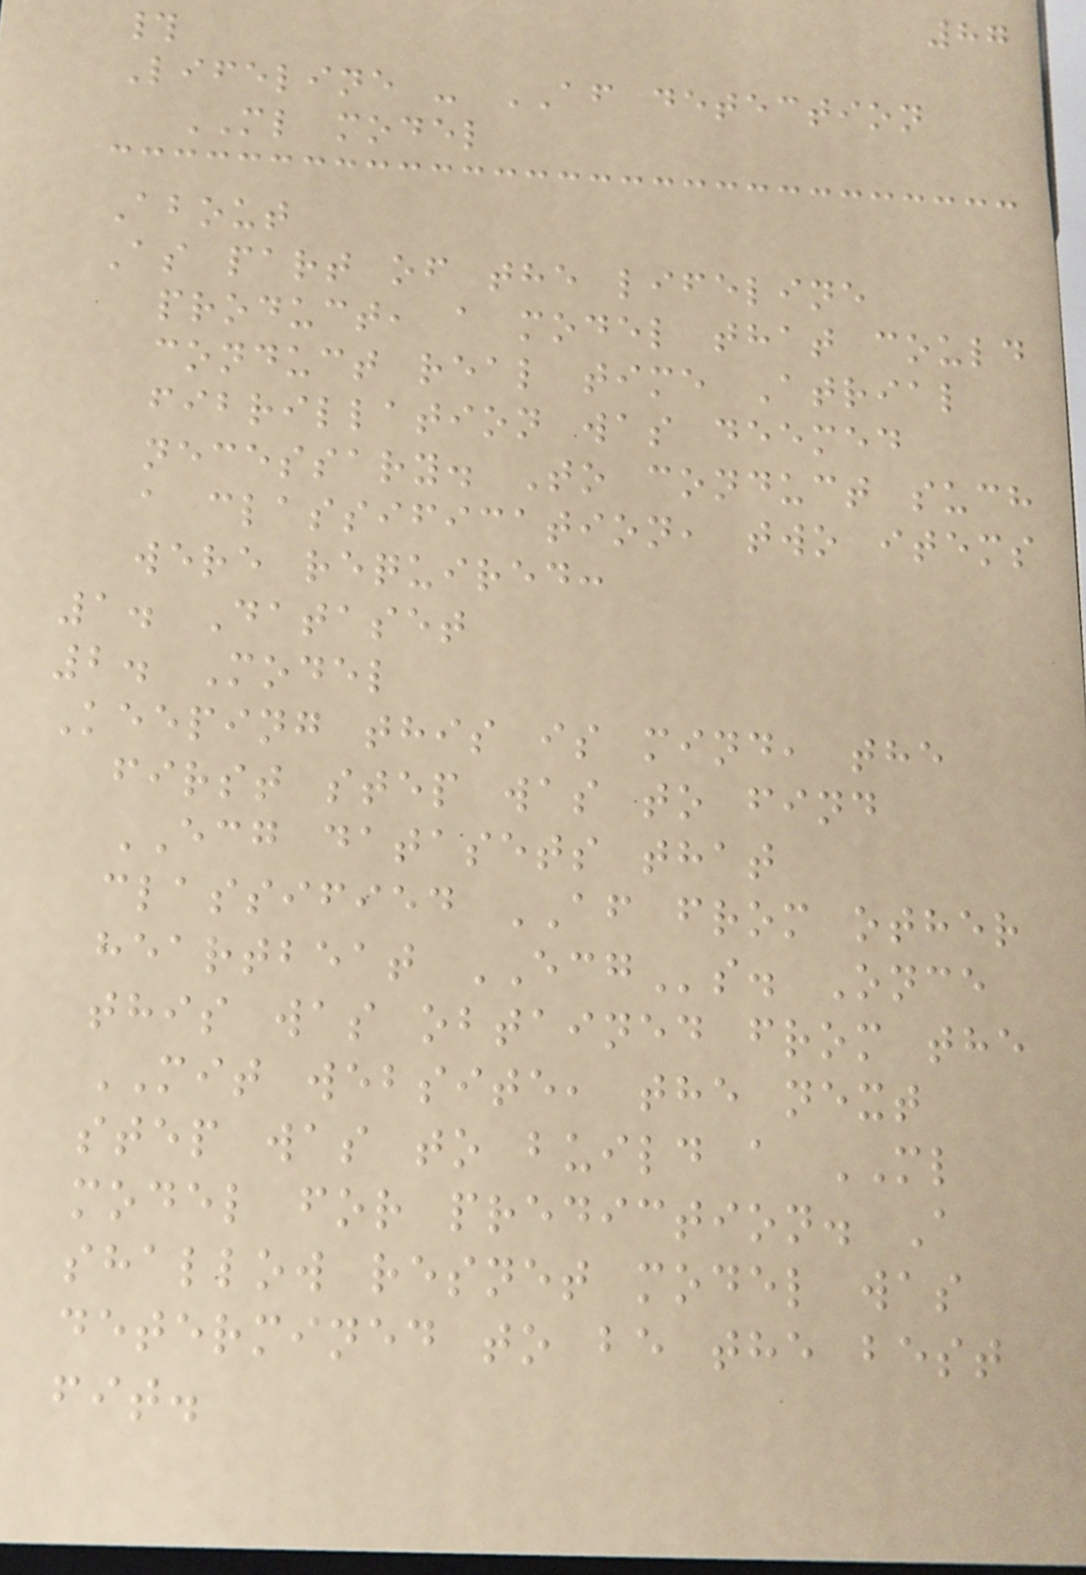87
#
Lifeline - AF detection
ML model
About
As part of the lifeline
product, a model that could
conduct real time Atrial
fibrillation was deemed
necessary. To conduct such
a classification, two items
were required:
1. Dataset
2. Model
Keeping this is mind, the
first step was to find
ECG datasets that
classified AF from other
heartbeat ECGs. Once
this was obtained from the
MIT website, the next
step was to build a ML
model for prediction. A
shallow resnet model was
determined to be the best
fit.
